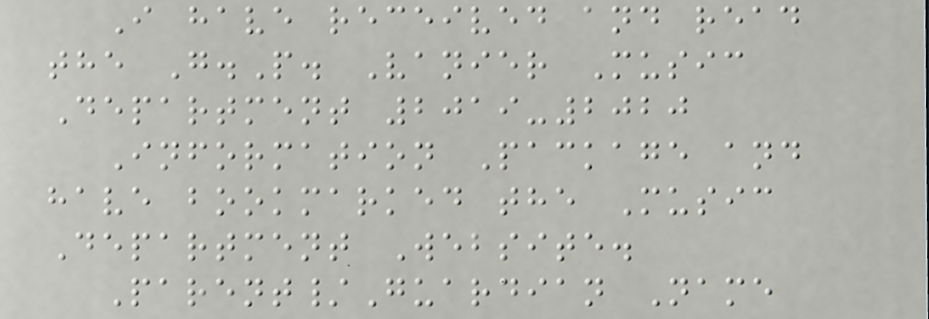I have received and read
the G.P. Vanier Music
Department 2019-2020
Information Package and
have bookmarked the Music
Department Website.
Parent/Guardian Name
